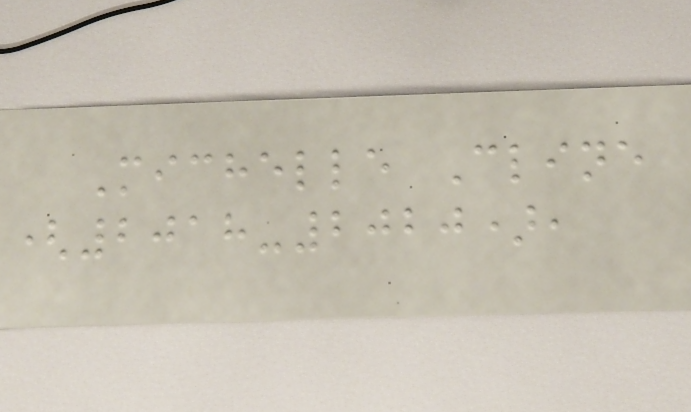Michelle Cline
(2018-2020),
